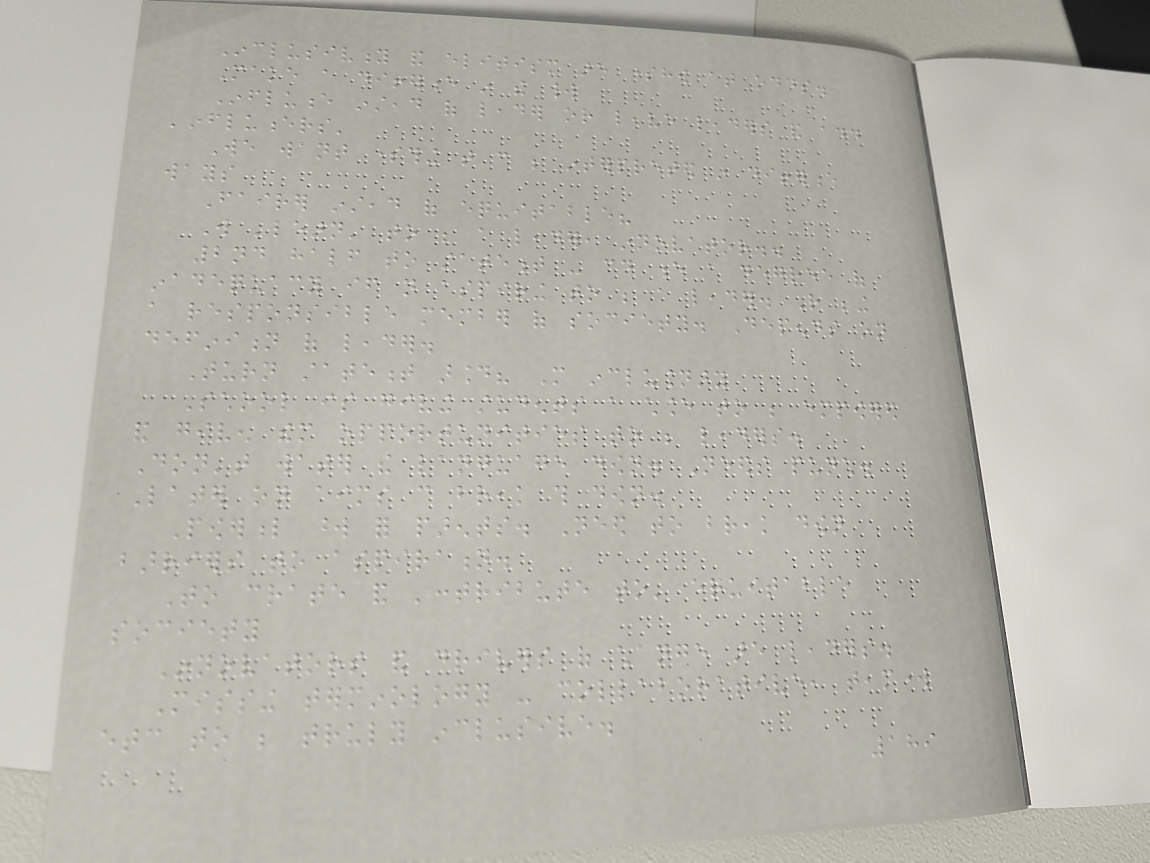Inclusivity and elitism are somehow at odds.
Make a difference in the world
Influence instead of leader or leave leaders and add
'influencers'
We want something that can be interpreted in difference
ways
Fairer instead of equitable?
Will 'learn' to be a leader, innovator..
2nd half to statement - could e a degree of
inadequacy if not aspiring to be a leader. Rather being
a responsible member of society. Depends on
definition of leader.
Turn statement around? More inclusionary
School is giving students a chance to be empowered
and given them opportunities to be leaders.
Don't water the language down. Needs punch.
Later on aims can break this down.
Powerful word for parents. Need to break down
barriers to aspiration.
To crate and 'contribute to' equitable
society
Innovators and drivers of change are leaders.
Missing terminology - collaborative, teamwork
etc to be truly inclusive.
189
